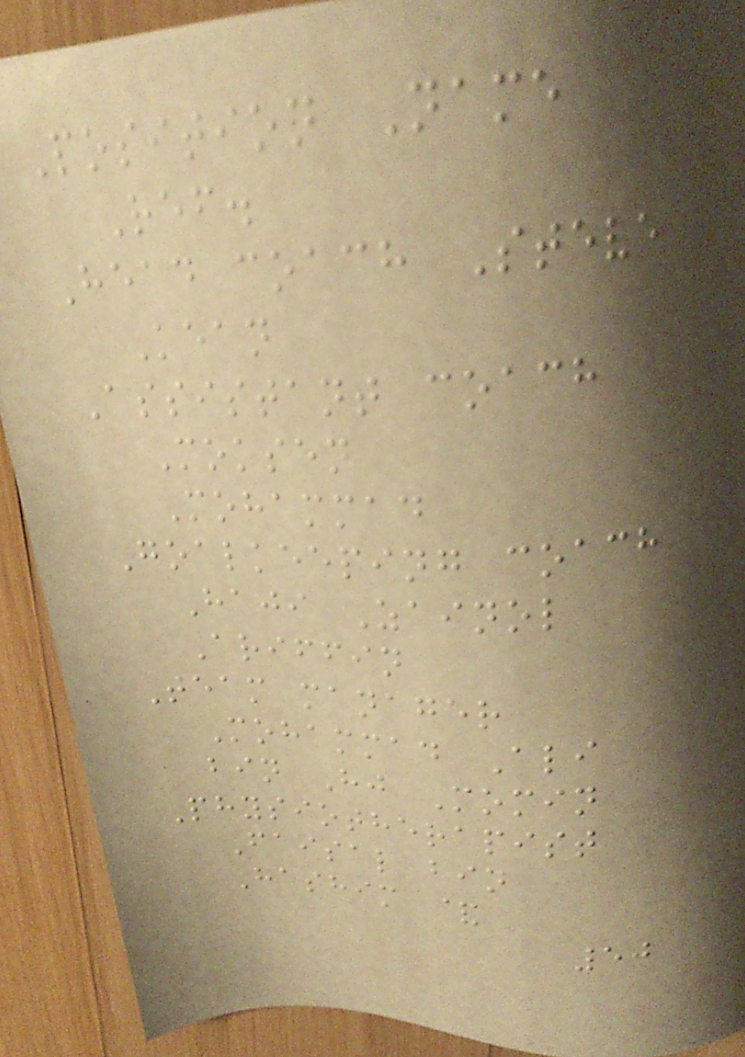Position Name
Ref.
Head coach Steve
Kean
Assistant coach
Moksen
Mohammad
Goalkeeping coach
Haji Zainol
Ariffin
Team manager
Mohammad Ali
bin Hj Momin
Physiotherapist
Faisal bin
Hashim &
50
